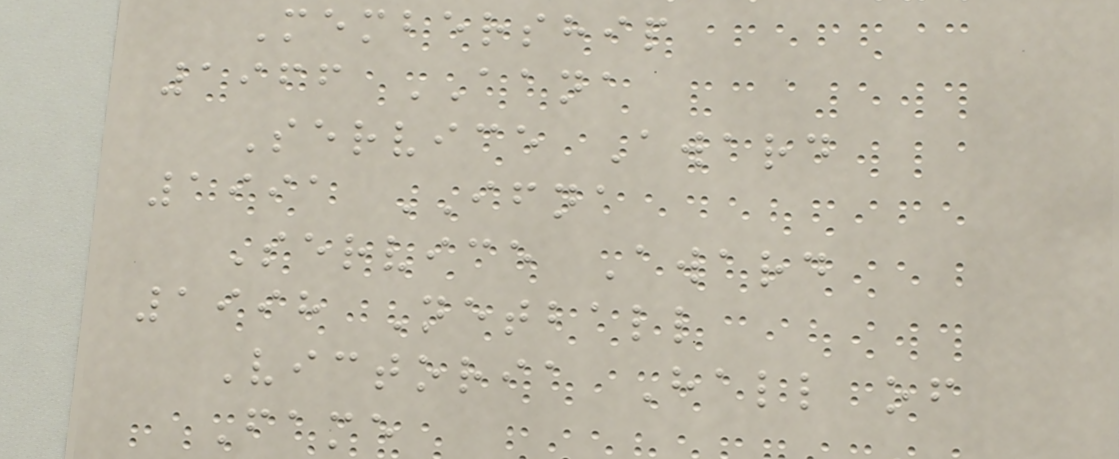Membership
1966 AANA
Service Award
1991 IFNA
Service Award
1998 Netball
Victoria Hall of
Fame
